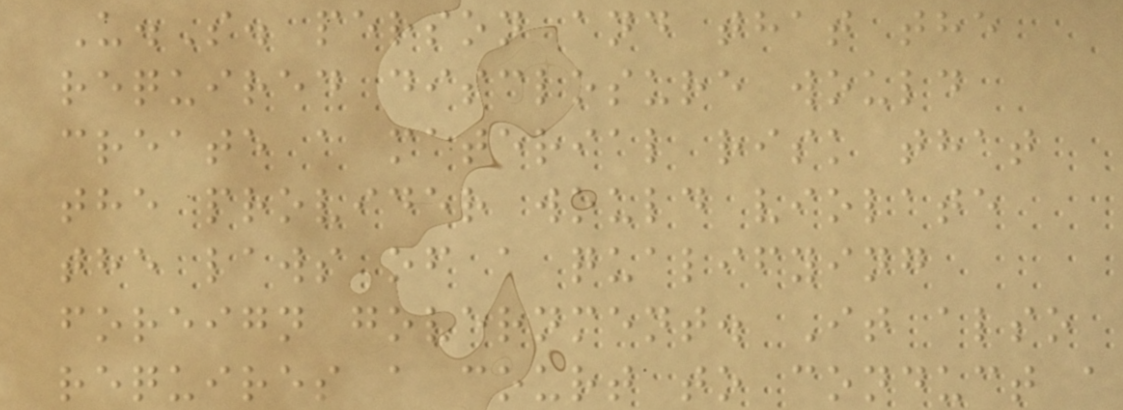U.S. person and that the
required disclosure would
create a material risk that
the provider would violate
the laws of a qualifying
foreign government. It also
requires a court to conduct a
